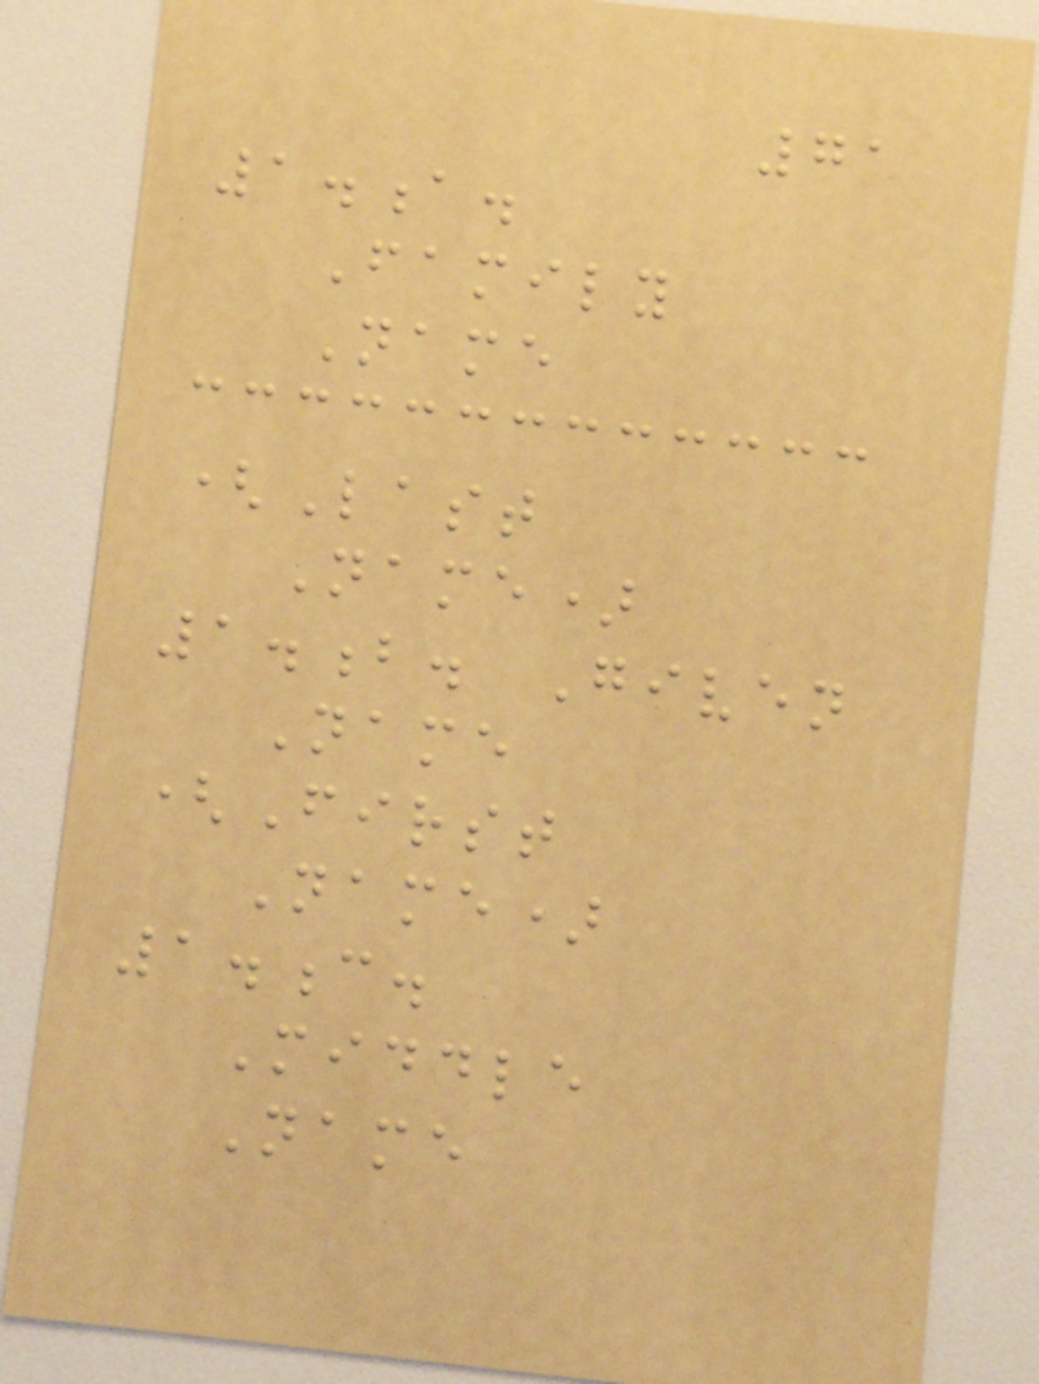71
1.a.
Family
Name
(Last
Name)
1.b. Given
Name
(First
Name)
1.c.
Middle
Name
